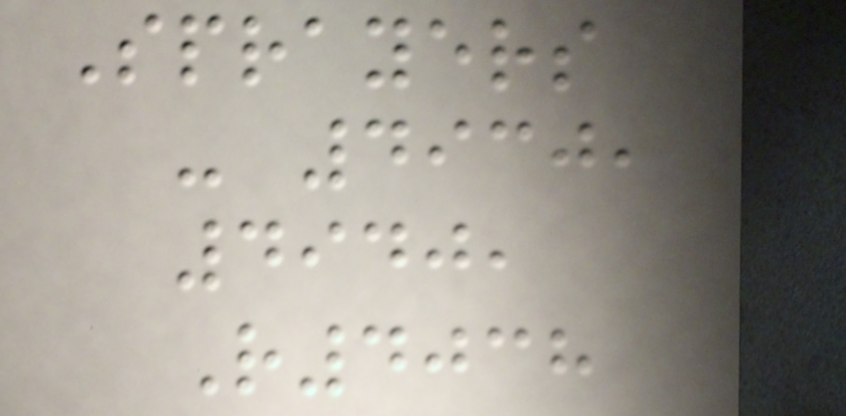Sprayers
- 4930,
4940,
R4038
